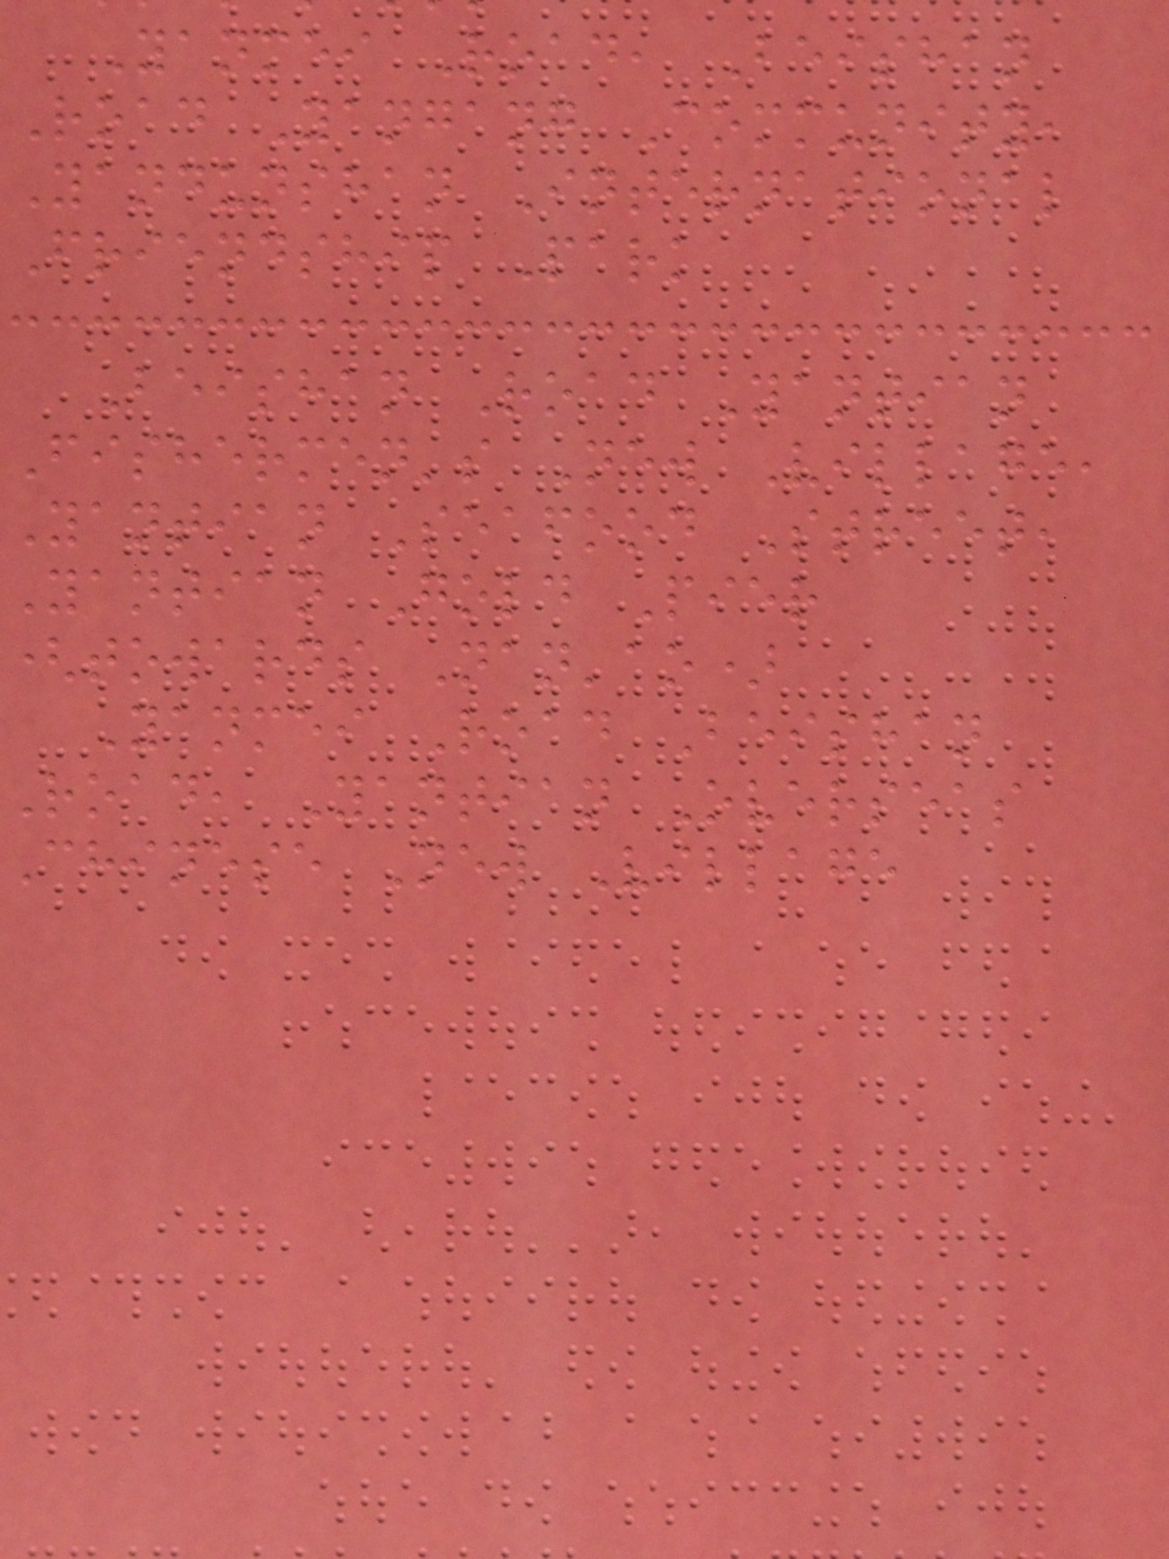Yanmei Road, Beishan
Road Yangang Community,
Yandunshan International
Friendship Park
Beishan Road Yantian
Fishermen's New Village,
Yantian Seafood Street,
Yantian Gold Pier
(towards Nan'ao)
Yanmei Road Beishan
Road, Yantian Overseas
Chinese New Village
